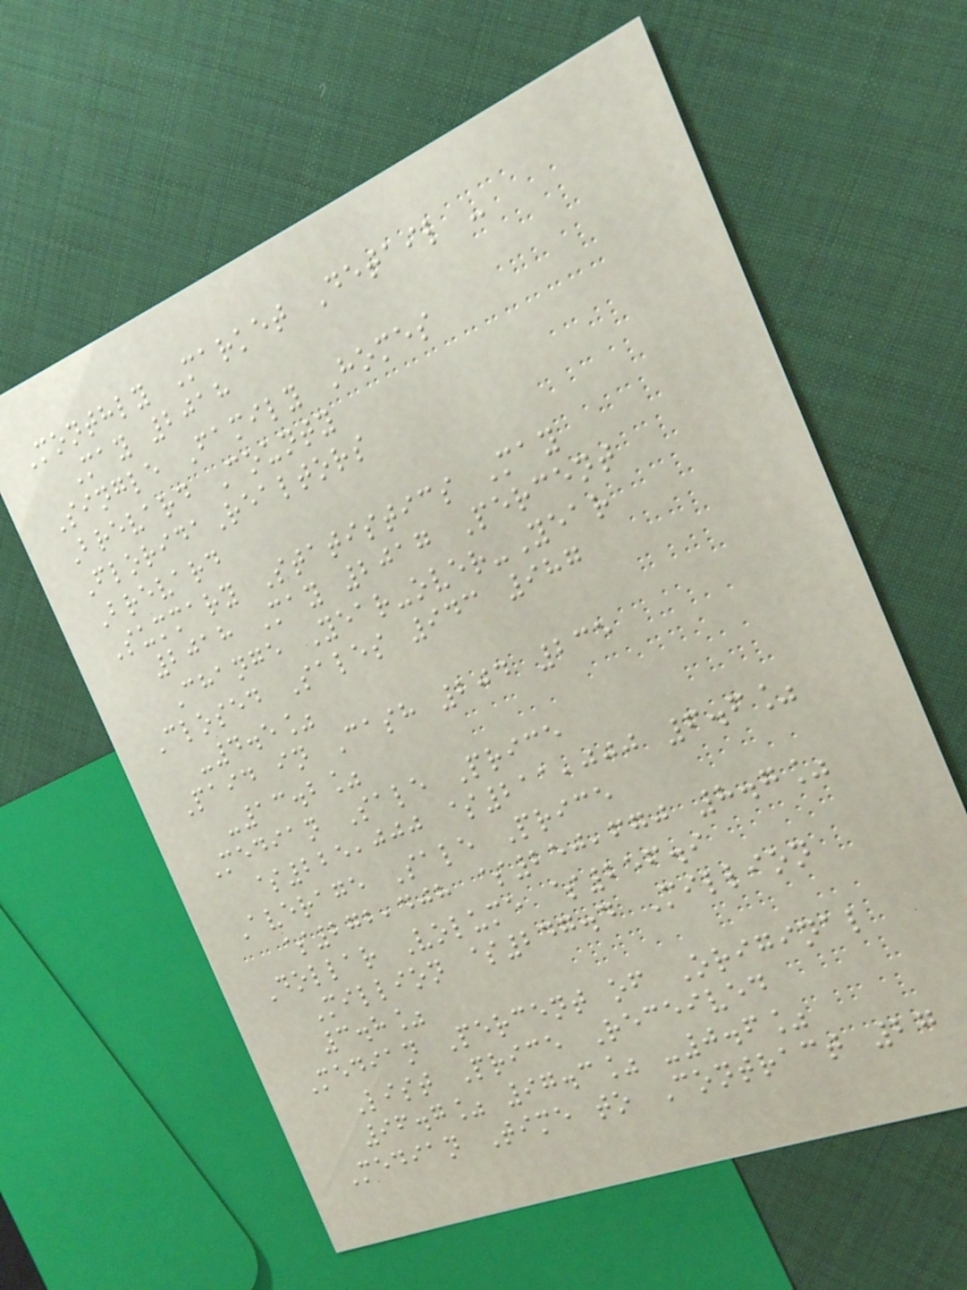Monthly Market Detail -
May 2018
Single Family Homes
Brevard County
FloridaRealtors
Brevard
Summary Statistics May
2018 May 2017 Percent
Change Year-over-Year
Closed Sales 943 987
-4.5%
Paid in Cash 204 235
-13.2%
Median Sale Price
$225,000 $211,000 6.6%
Average Sale Price
$272,408 $250,670 8.7%
Dollar Volume $256.9
Million $247.4 Million
3.8%
Median Percent of Original
List Price Received
96.7% 97.3% -0.6%
Median Time to Contract 27
